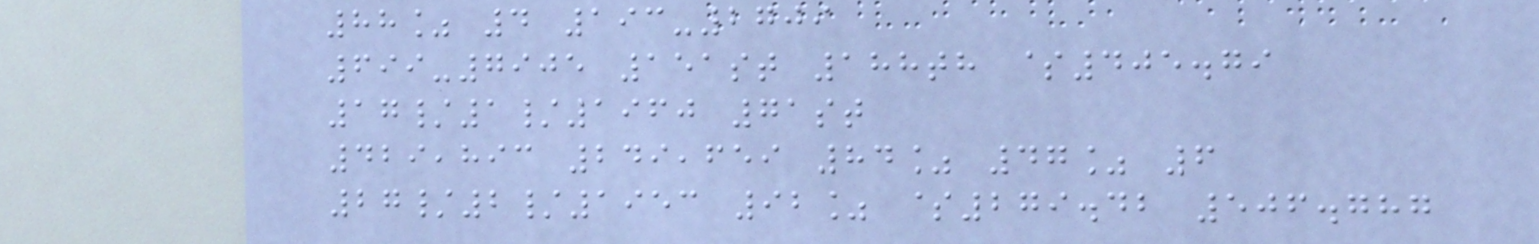88% 4 193-2709
699-7905 151st 188th $405.79
17/1/1960 71st
429,893 249,659 84% 47% 6
27/2/1953 92% $279.42 506.787
